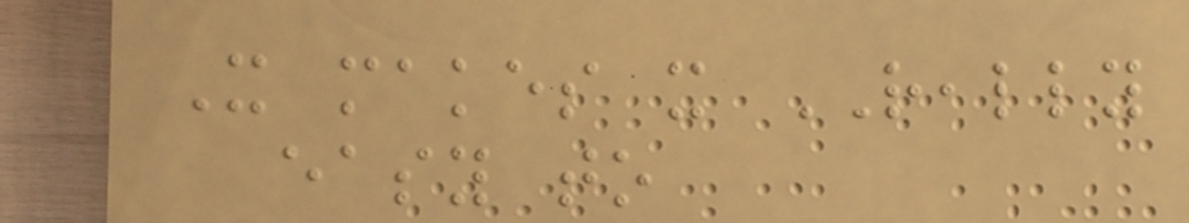It makes it REALLY
easy to
